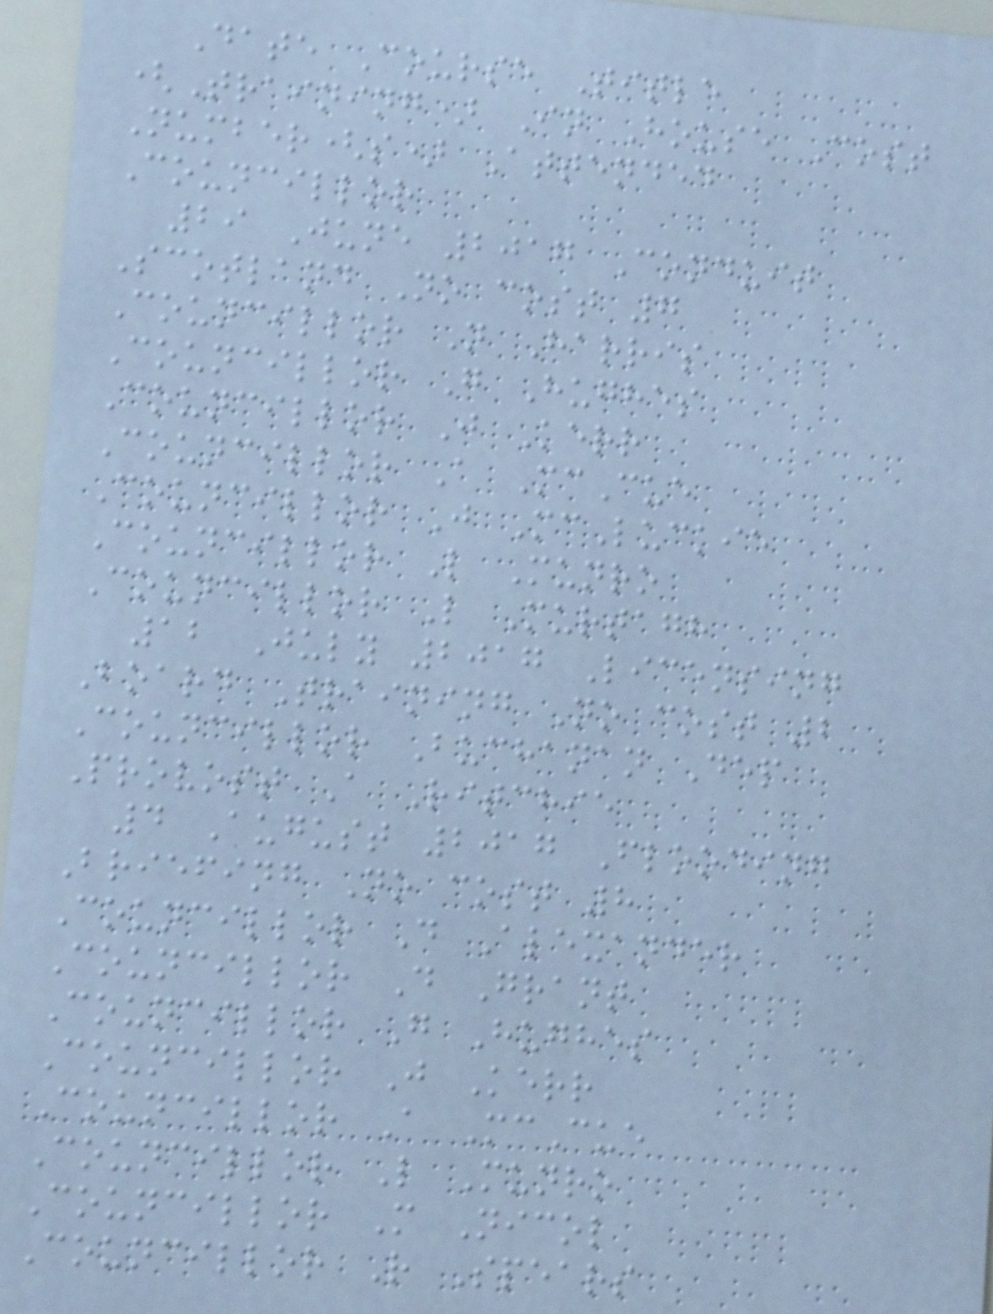Date Course Title
(Training) In House Cost
Number(s) Attended
Councillor
29 June 2017 Conduit
Scotland No cost 7
Councillor N Harris
Councillor G Hughes
Councillor J Kerr
Councillor A McCue
Councillor J McLuckie
Councillor L Munro
Councillor L Murtagh
12 July 2017 Licensing
Board Training No cost 2
Councillor Buchanan Dep
Provost A Ritchie
4 August 2017 Flooding
Briefing No cost 8
Councillor D Alexander
Councillor D Grant
Councillor G Hughes
Councillor J Kerr
Councillor A McCue
Councillor L Munro
Councillor M Nicol
Councillor R Spears
